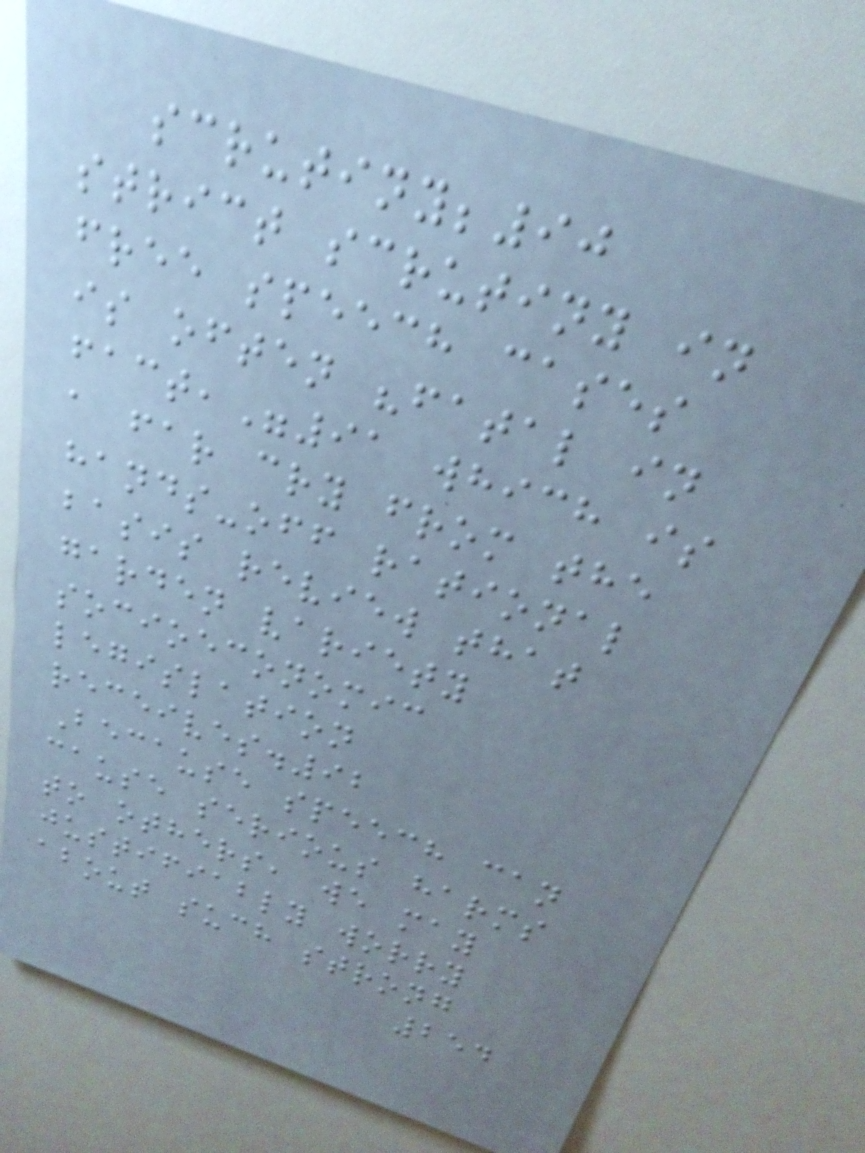scrutiny;90
strict scrutiny in
free speech cases
is often "fatal in
fact,"91 which is
a far cry from the
hands-off rational
basis review that
garden variety
socioeconomic
legislation
receives.92
Because speech can
cause serious harms
to others, we may
justifiably worry
about such strong
254
